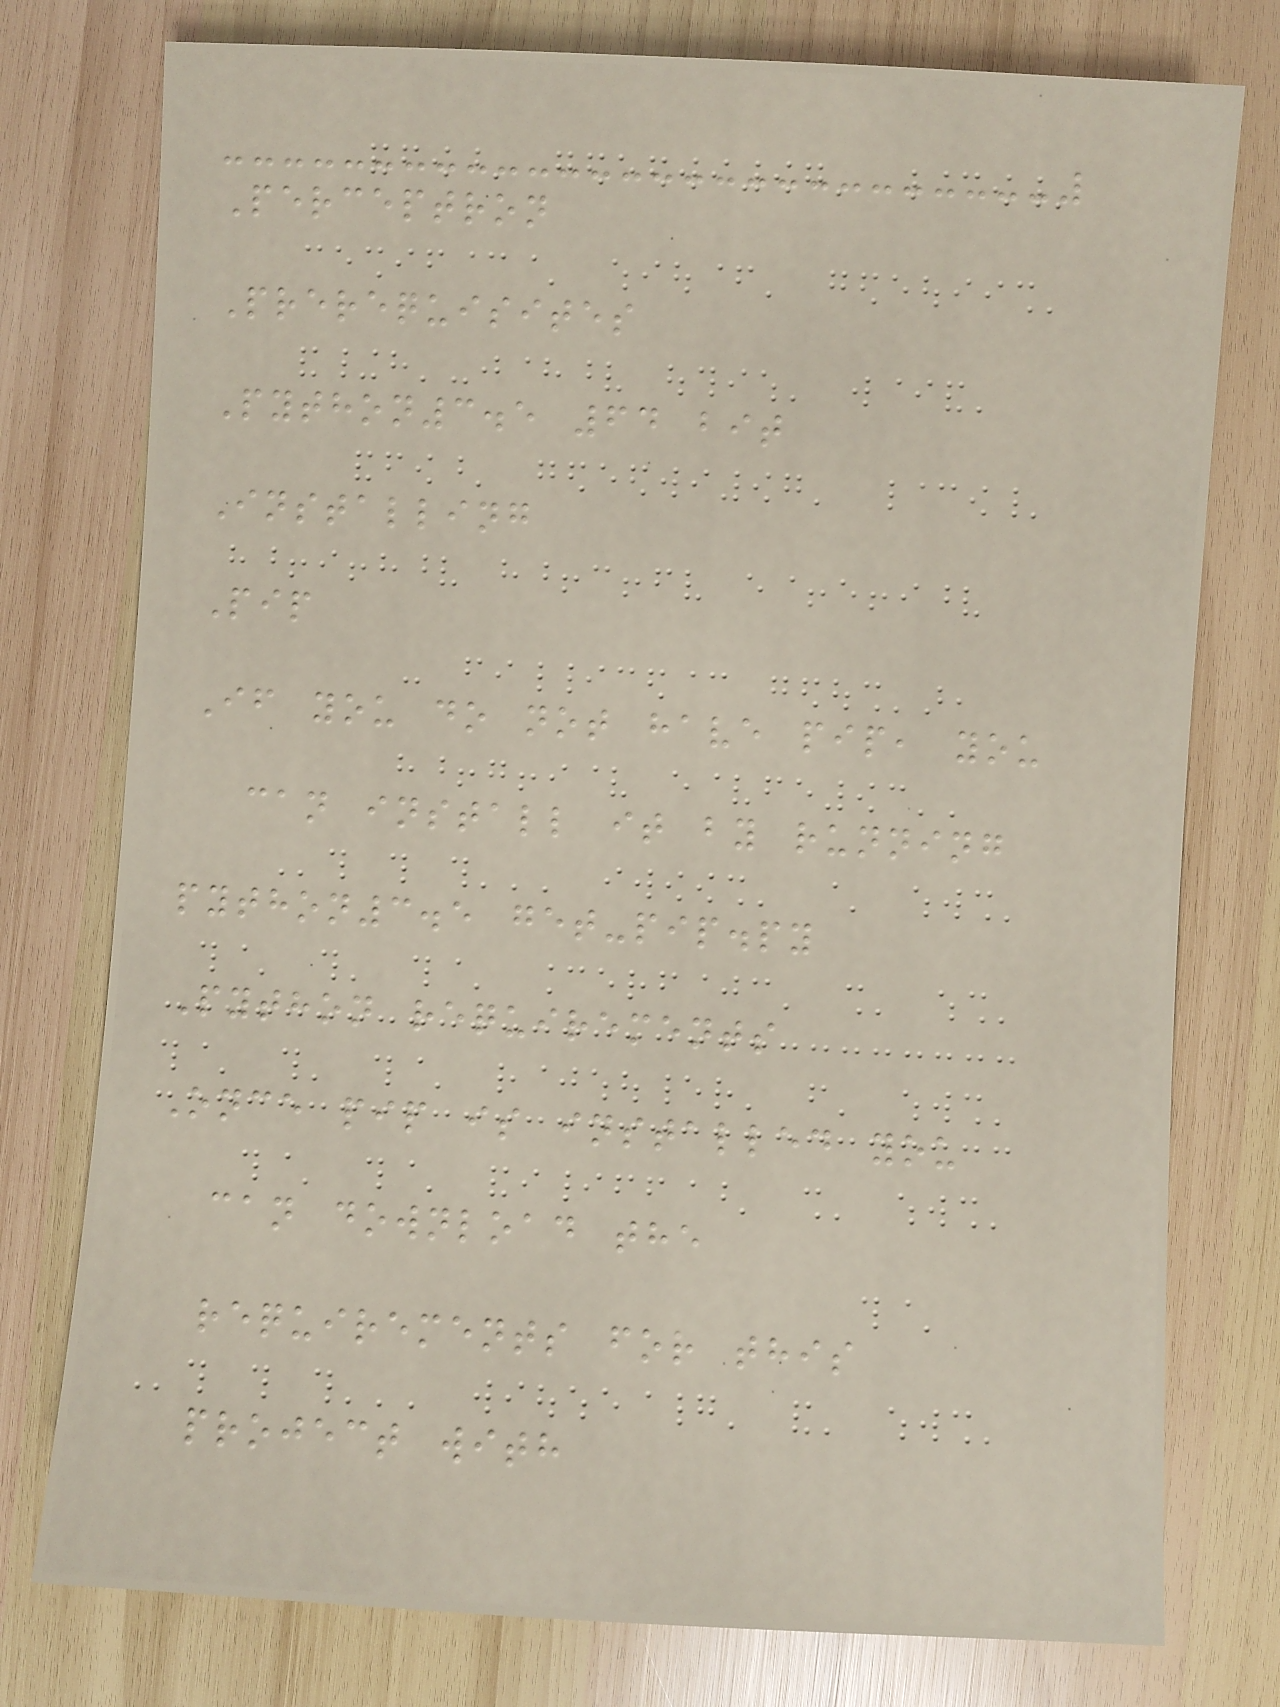Perceptron
Prerequisites
Python3.5 64 bit
Installing
Pip
If you do not have pip, you
can install it by running
python3.5 get-pip.py
Python requirements
Once pip is installed you
can download the
requirements for this
project with
